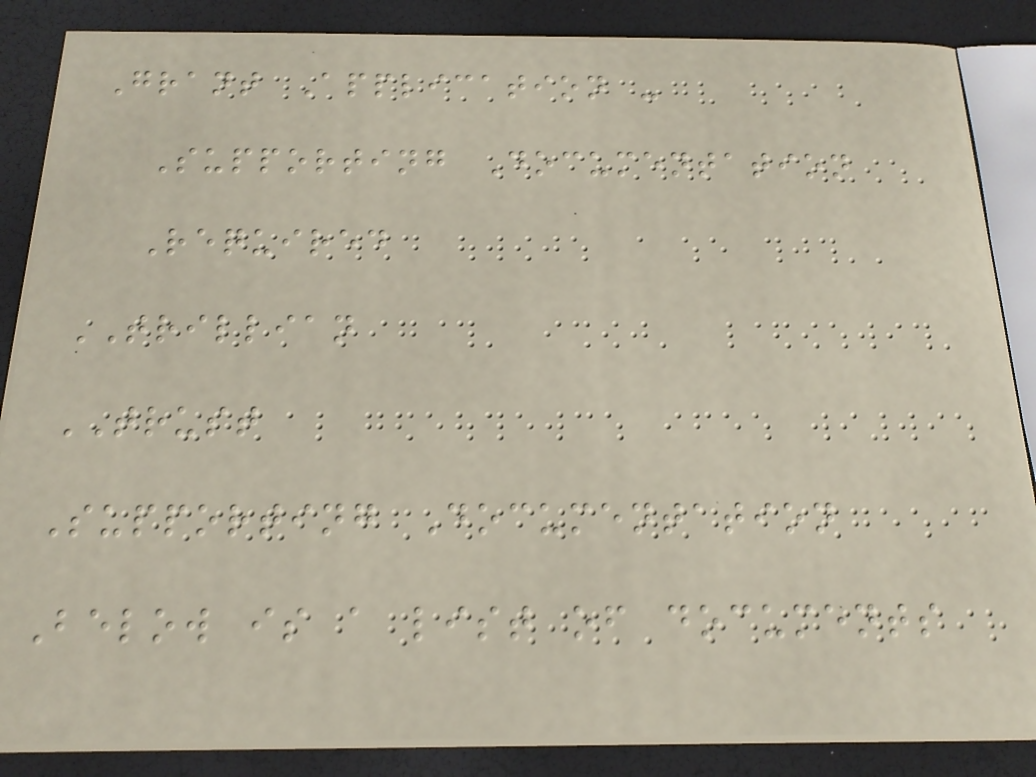Grant Application -
Supporting Documentation
Required
TRILLIAN
TRUST
Supporting Documentation
Below is a list of documents
